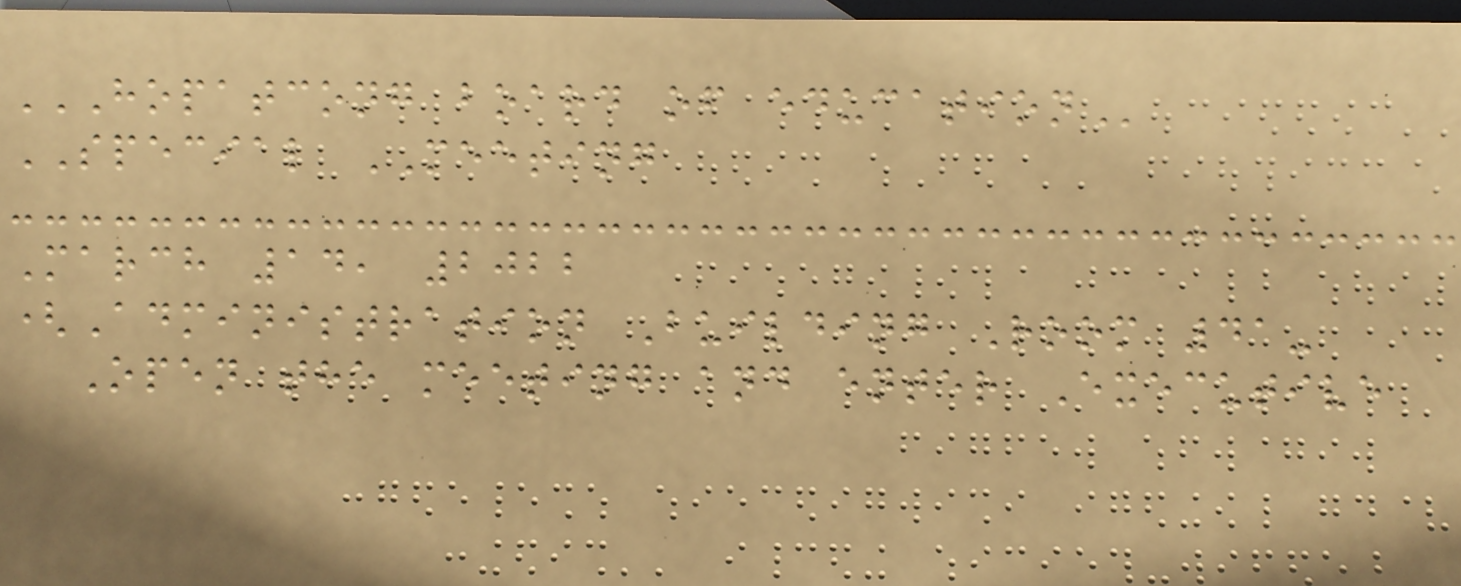HOPATCONG BOARD OF EDUCATION
SPECIAL MEETING
March 14, 2022
(Administration Building Room 41-
Open the meeting and enter Executive
